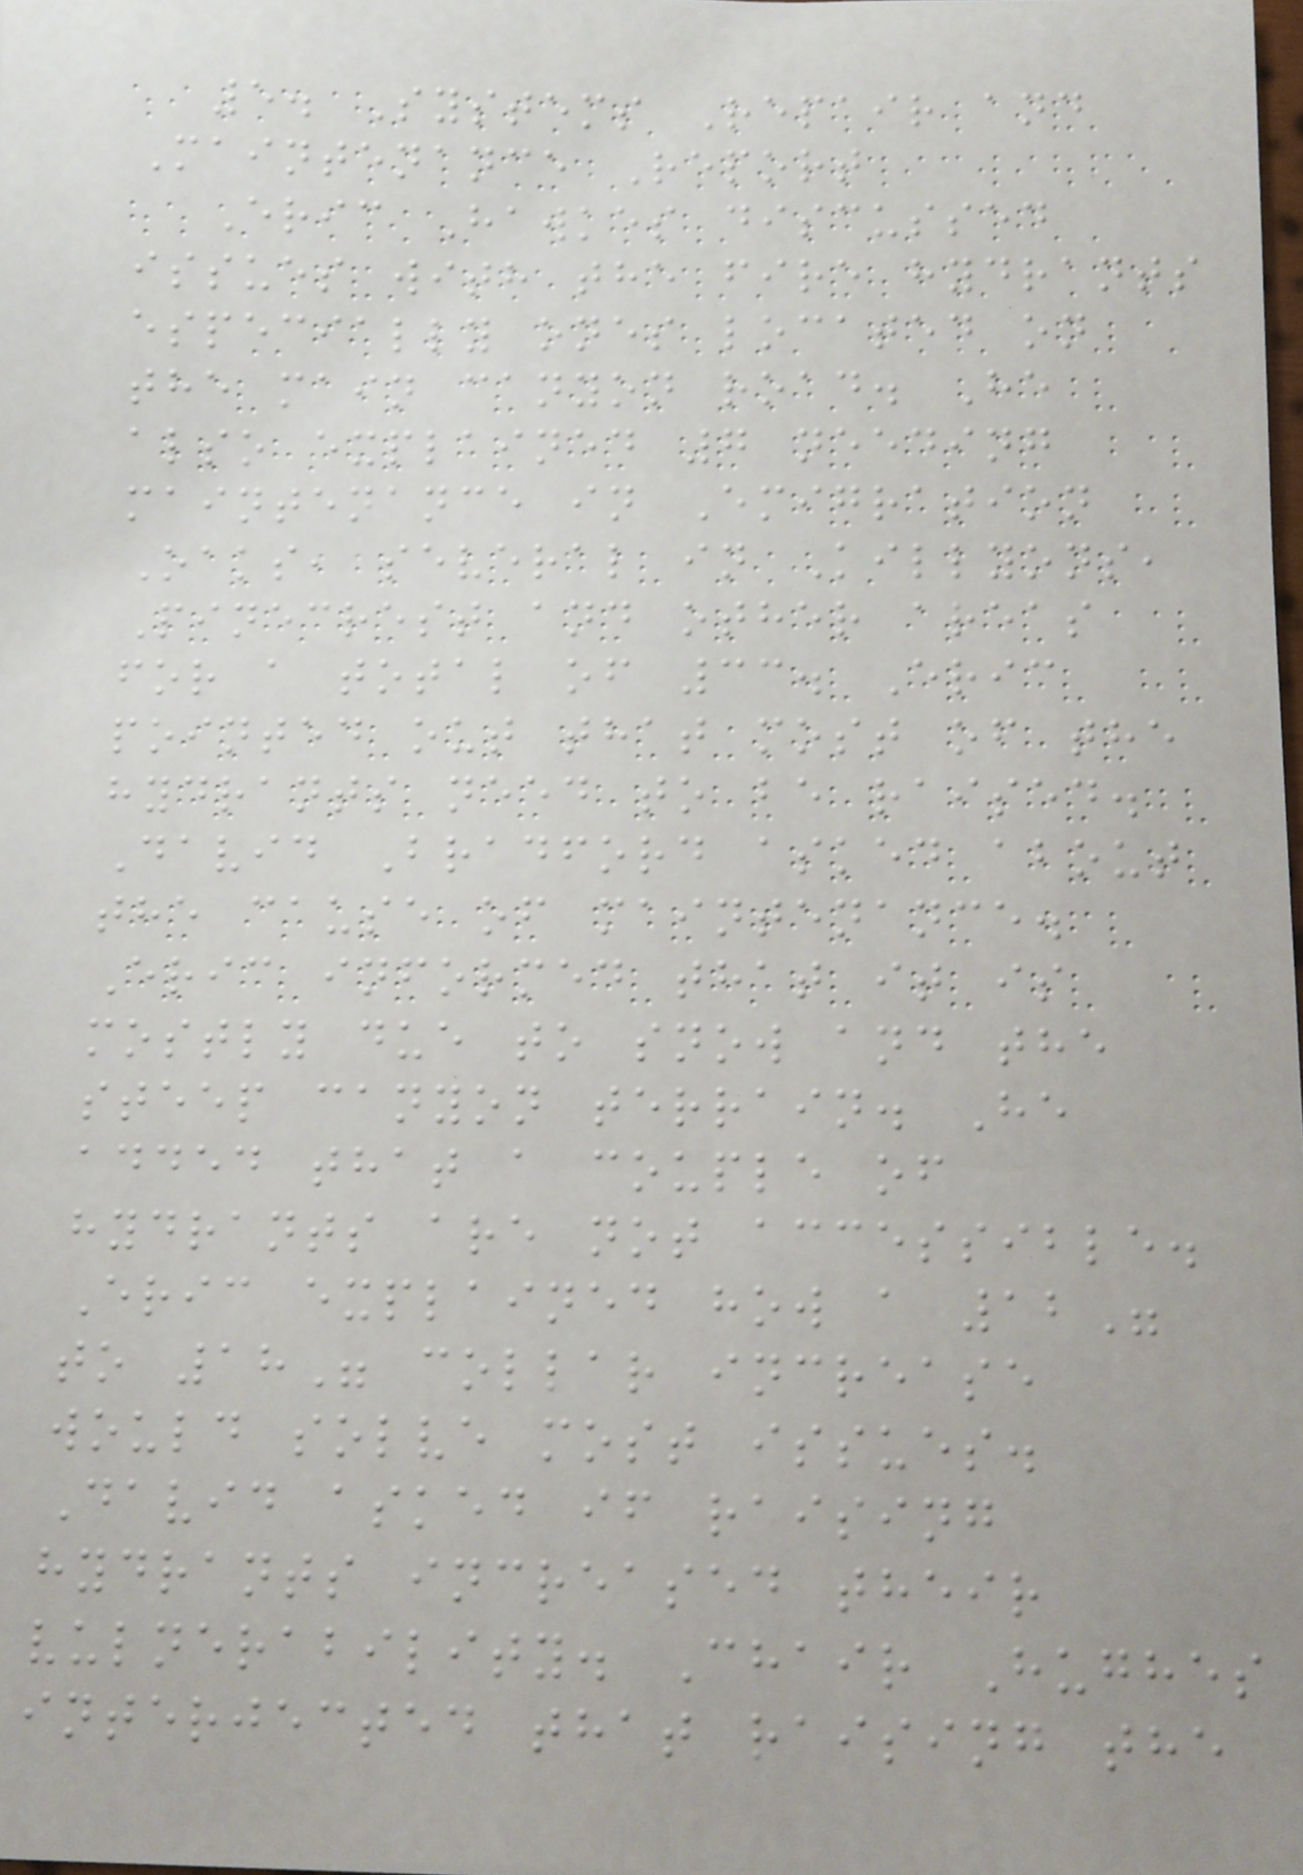5. Systems Repair and
Maintenance Report
Eric Hawkes discussed
issues with the fire hydrants
especially ones located on
the main canyon road. He
also explained 7 needing
maintenance in Emigration
Oaks, several in Killyons,
Pinecrest and other areas
for a total of 33. Eric
pointed out that most of the
hydrants need to be raised.
David Bradford asked about
the cause of maintenance.
Eric informed that it is
mostly due to snow and the
steep canyon terrain. He
added that a couple of
hydrants are not accessible.
Eric explained how a 12"
to 18" collar increase
would solve most issues.
David asked if raising
hydrants increased their
vulnerability. Chair Hughes
interjected that raising the
